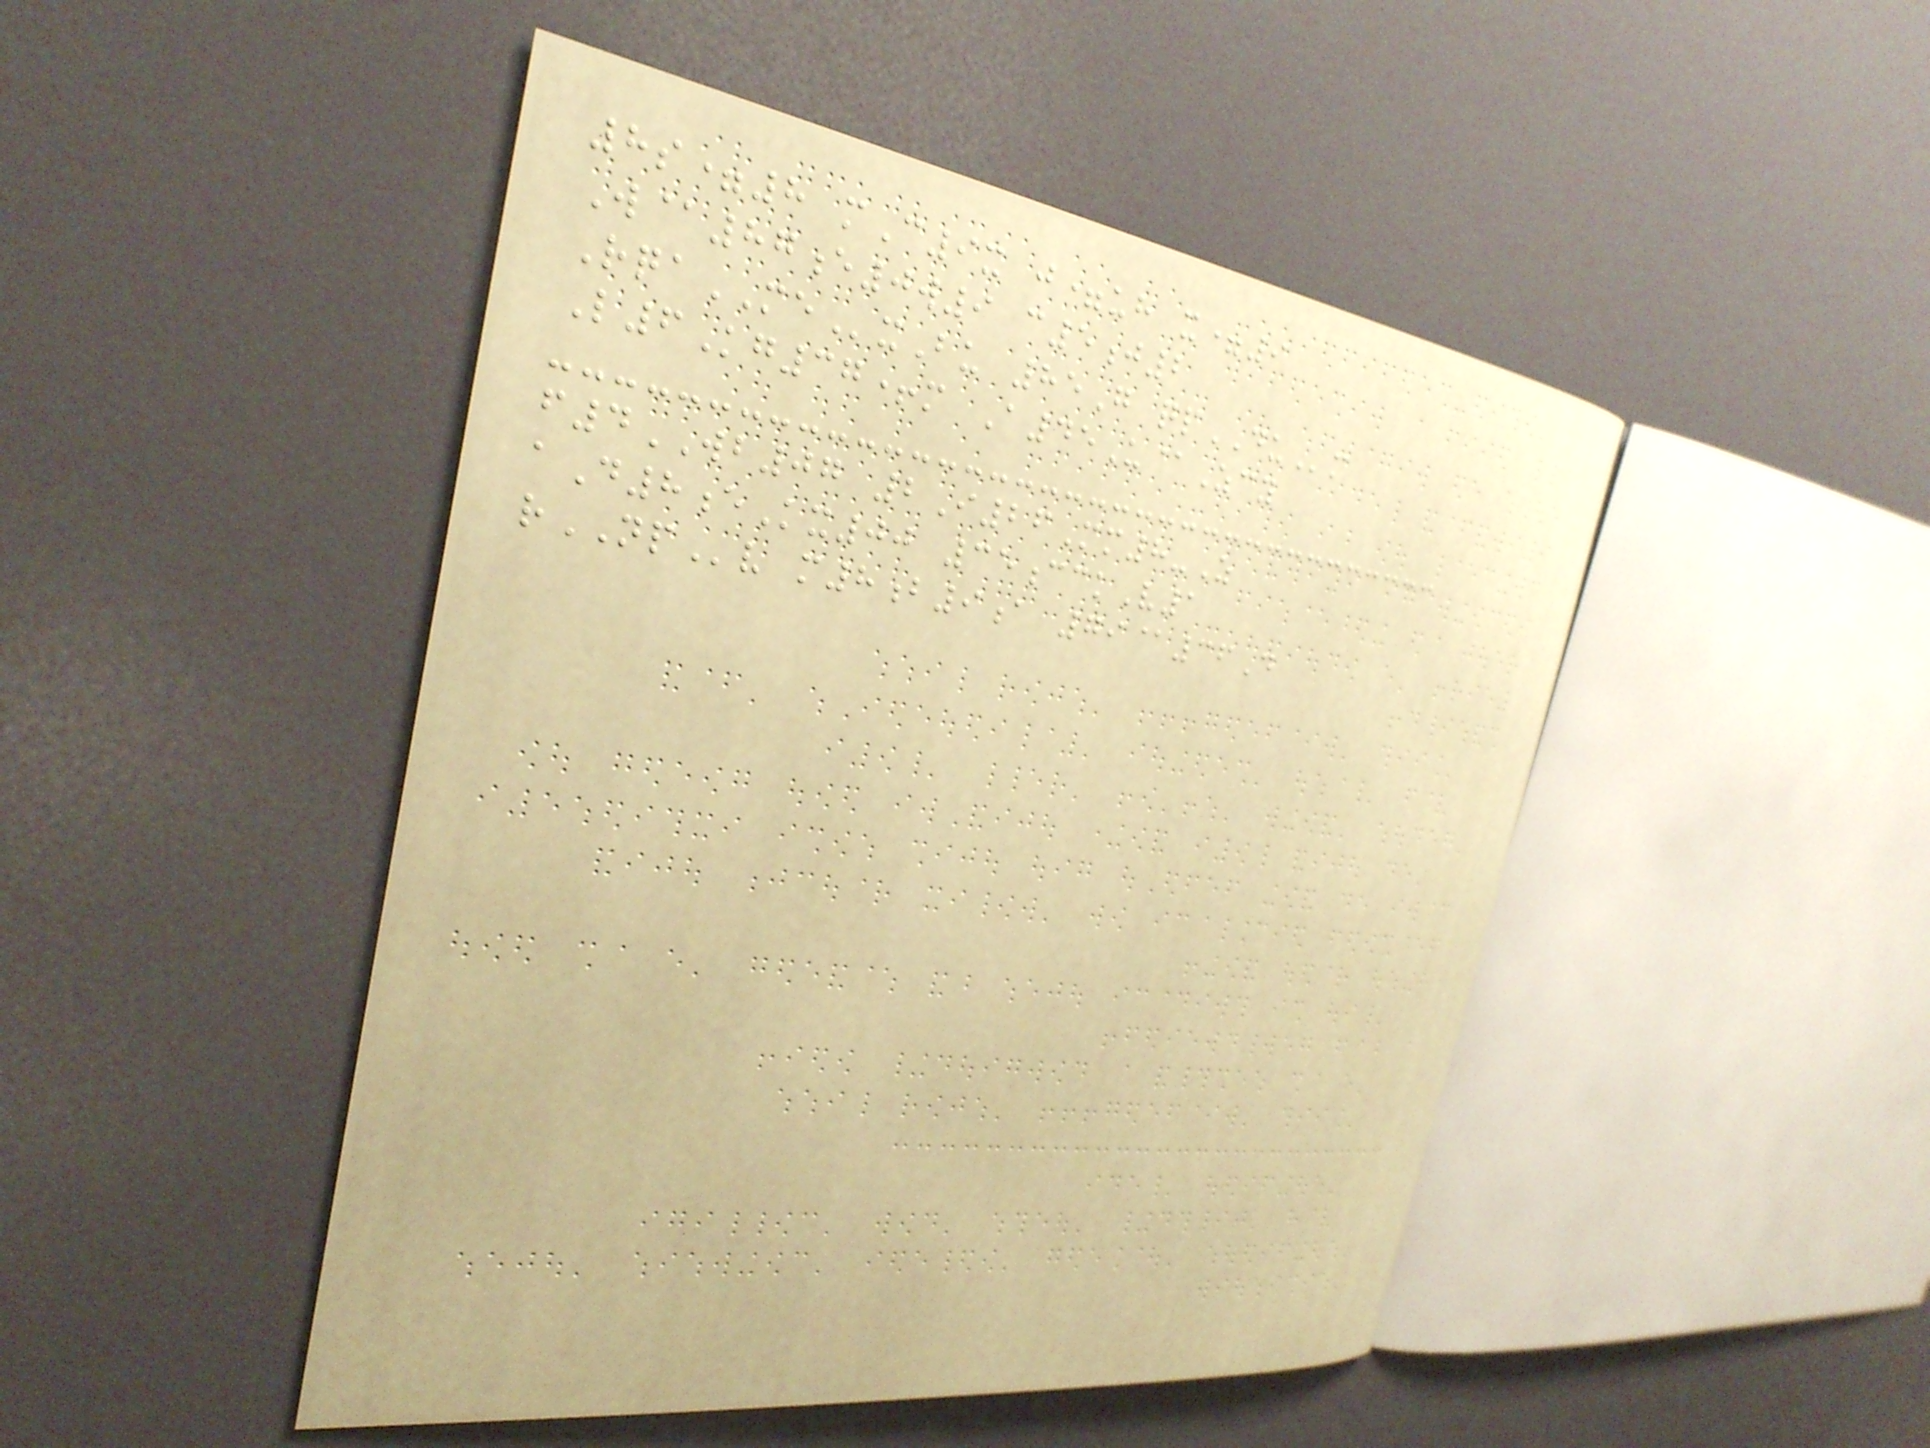8s=8 mC9x j=uh x=9
W@87e0w9 c5j2
RqaMExBu 85G qpDUm
L6Kg37+m A45U@Zcy
f4WB07 2I26Mm8-Z
aD8eKx00 35cckV1
rNPv m8b9a 79@36D
